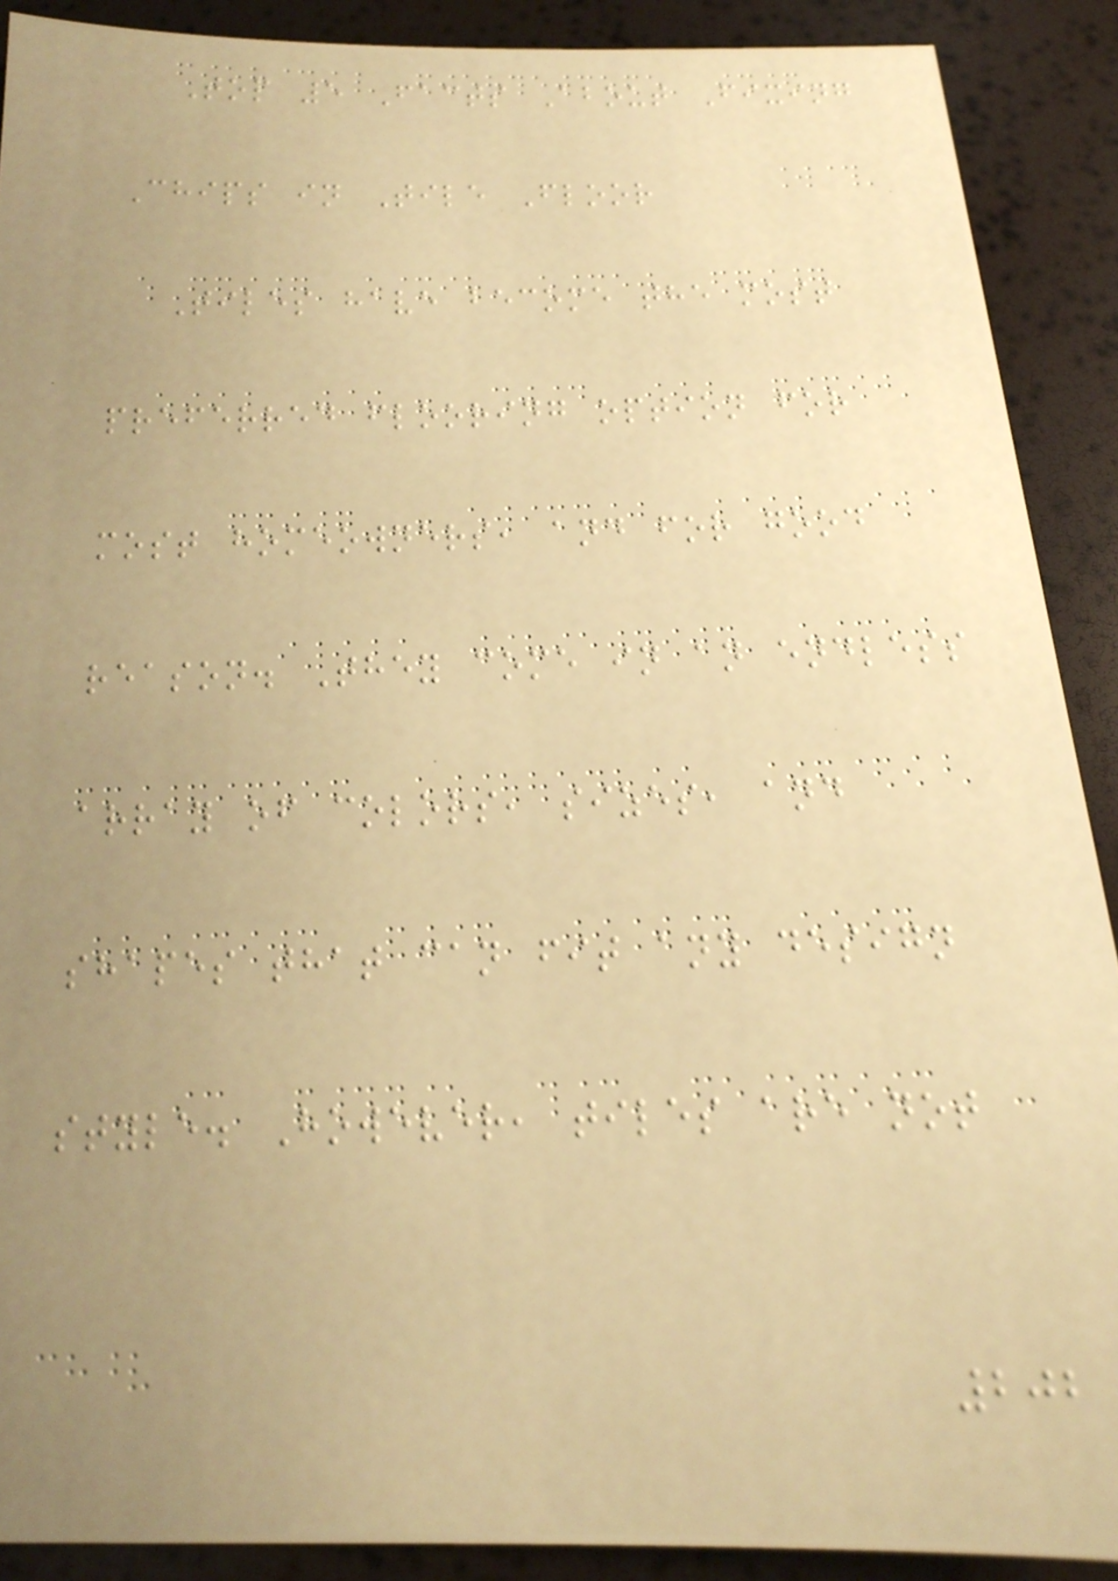Top 5 Facts About Fixing
Chips in Tile Floor
Tiles have become the most
preferred flooring option for
most homeowners, and for good
reason. They come in an endless
array of colors, sizes, and
shapes that can fit any design
style. However, tiles are not
202
